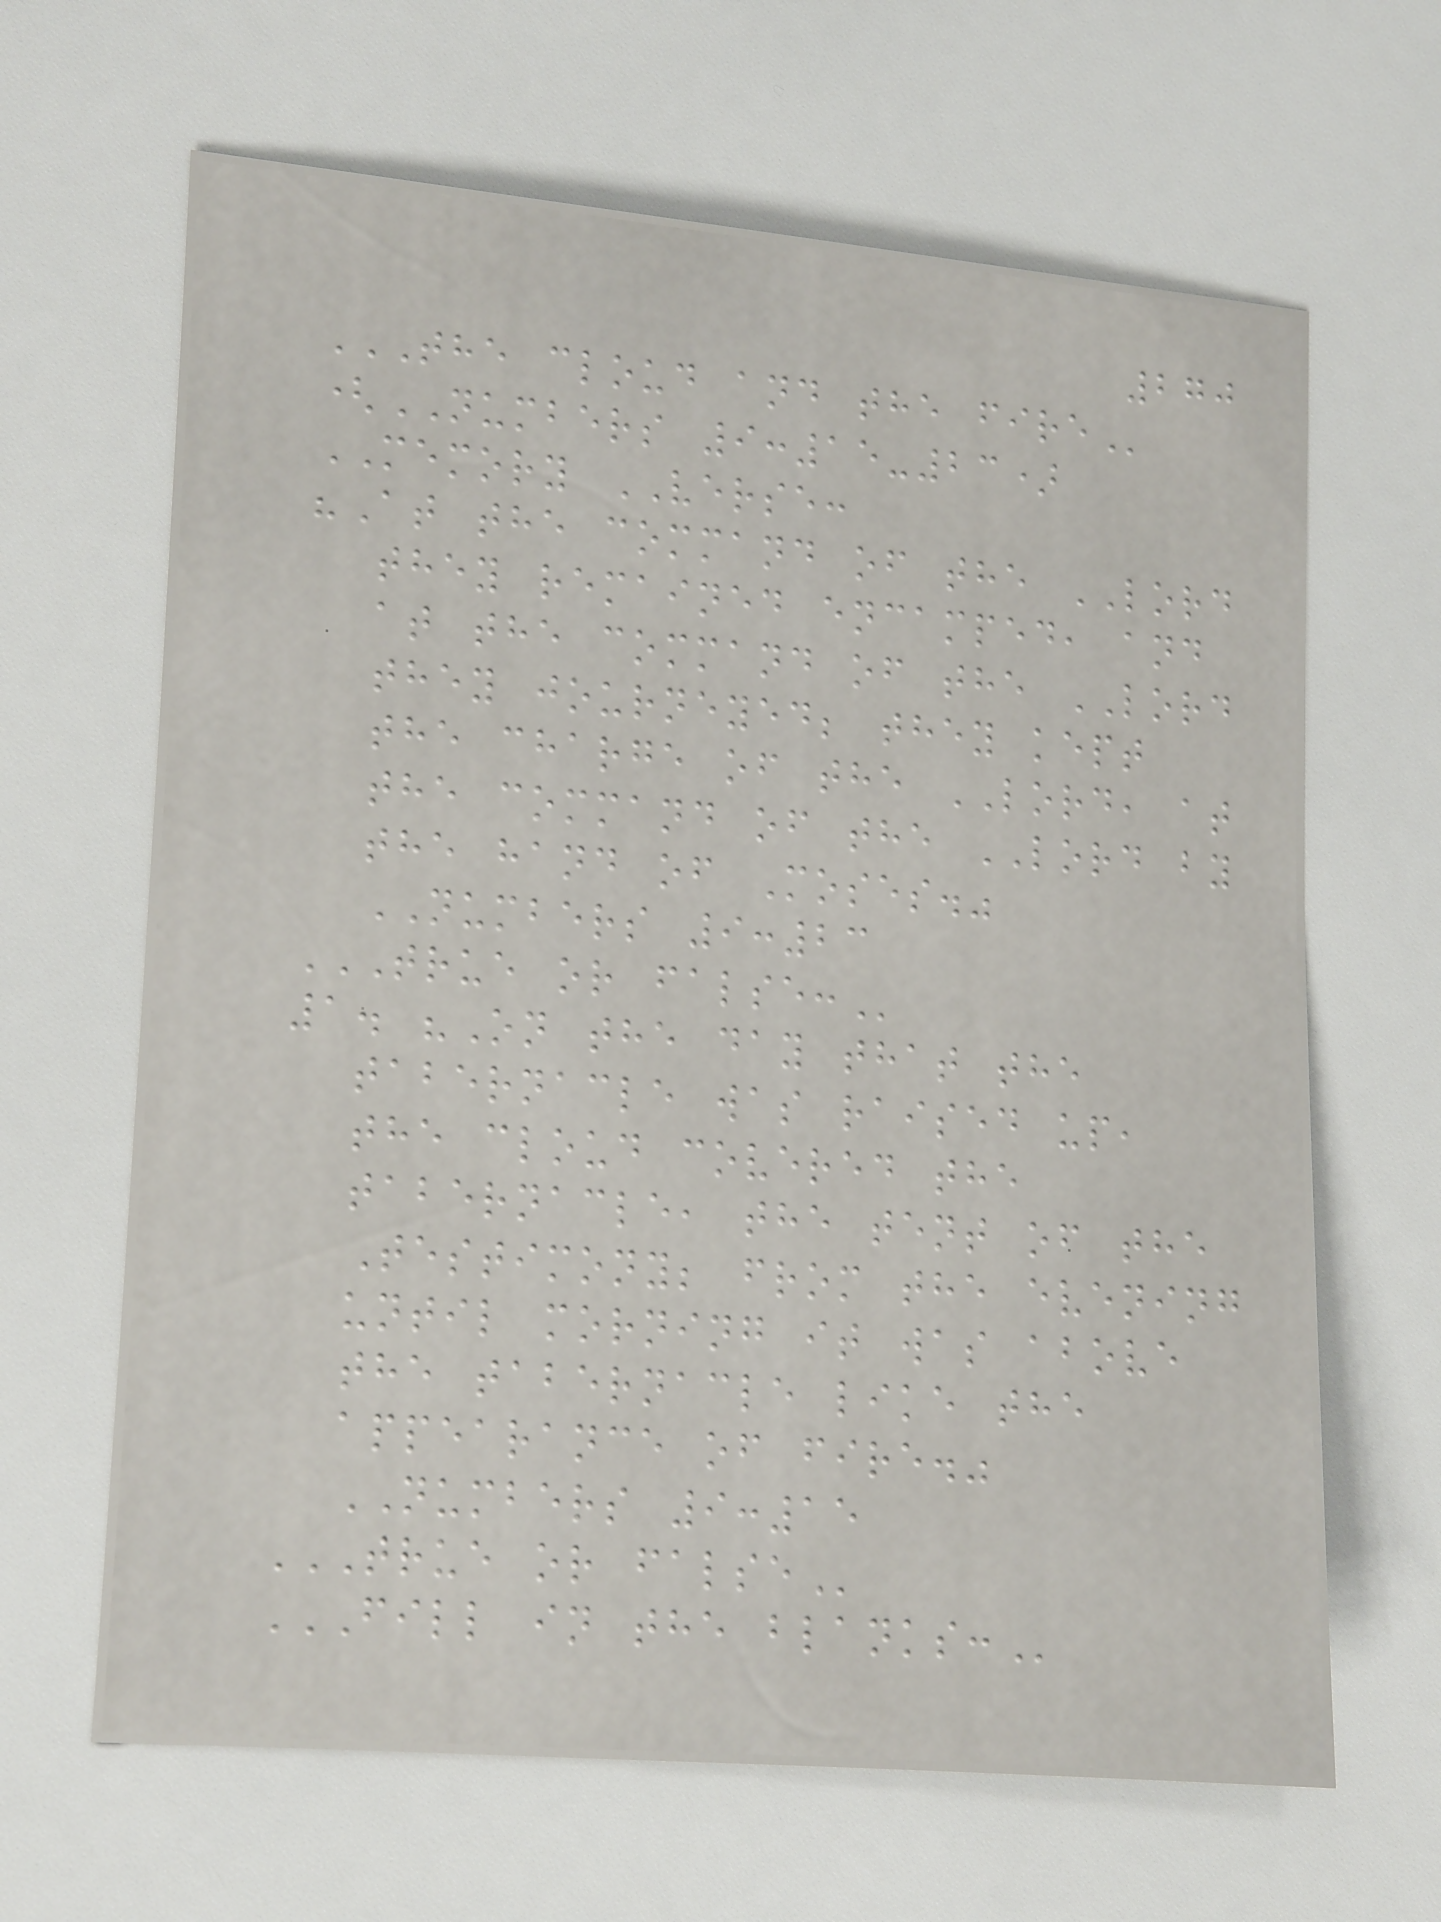270
THE CLOUD AND THE FIRE
(NUMBERS 9:15-23)
MEMORY VERSE:
"At the command of the LORD
they remained encamped, and
at the command of the LORD
they journeyed; they kept
the charge of the LORD, at
the command of the LORD by
the hand of Moses."
NUMBERS 9:23
TRUE OR FALSE:
1. "On the day that the
tabernacle was raised up,
the cloud covered the
tabernacle, the tent of the
Testimony; from the evening
until morning it was above
the tabernacle like the
appearance of fire."
NUMBERS 9:15
TRUE OR FALSE
FILL IN THE BLANKS:
